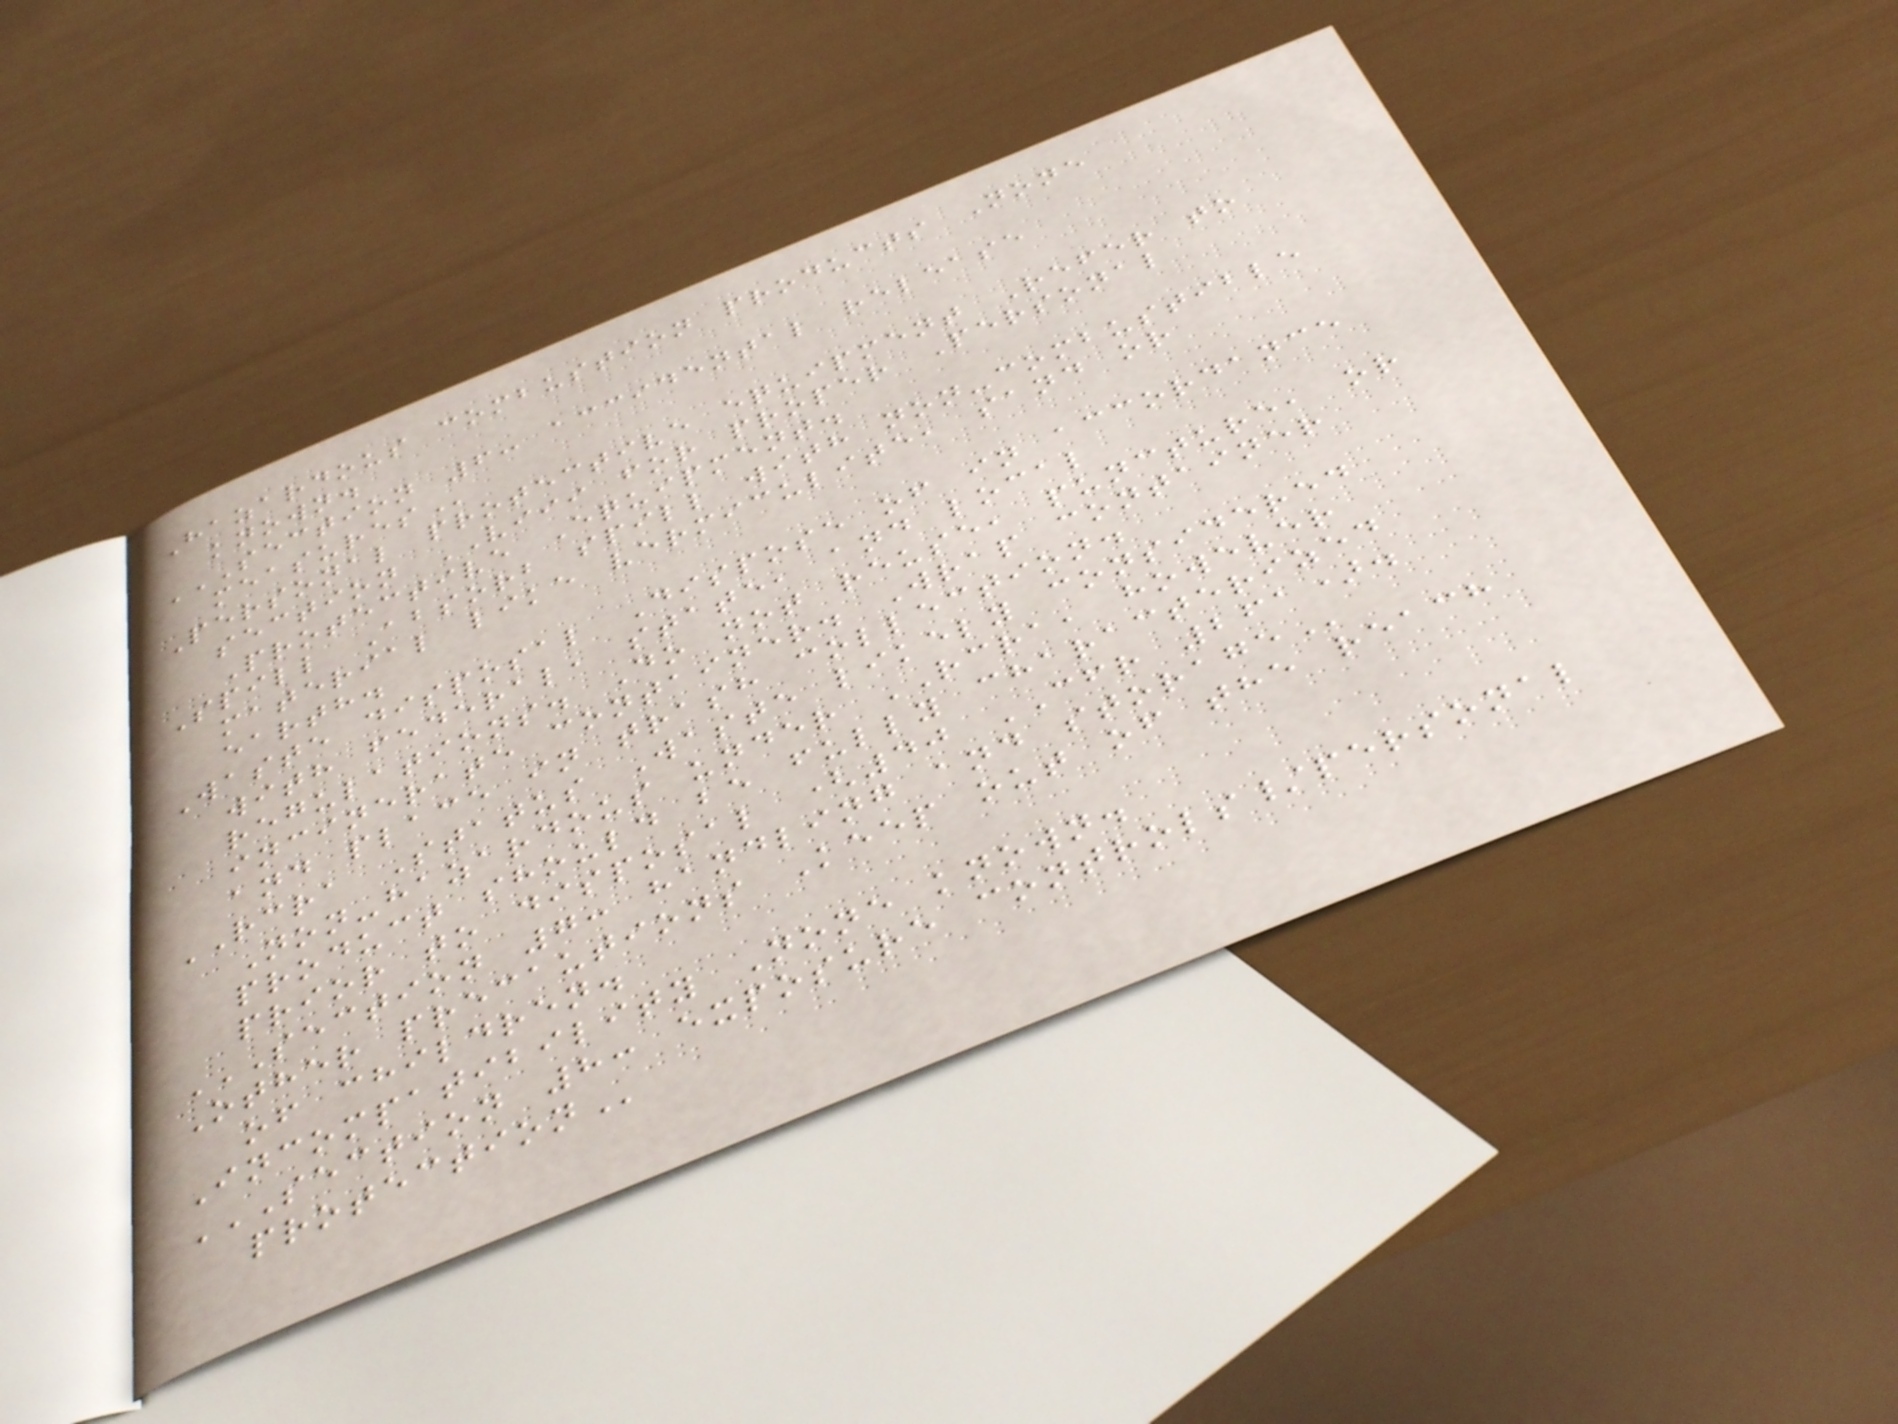Hazardous combustion products None
known.
SECTION 6: ACCIDENTAL RELEASE
MEASURES
Personal protective equipment Refer to
section VIII for proper Personal
Protective Equipment.
Spill Absorb spill with non-combustible
material like vermiculite, sand or
earth.
Waste disposal Dispose of in accordance
with federal, state, and local
regulations. Do not reuse, puncture, or
incinerate container. Wrap container
and place in trash collection.
RCRA Status Waste likely considered
Non-hazardous under RCRA, however
product should be fully characterized
prior to disposal (40 CFR 261).
SECTION 7: HANDLING AND STORAGE
Other precautions Keep out of the reach
of children.
Incompatibility None known.
SECTION 8: EXPOSURE CONTROLS/PERSONAL
PROTECTION
